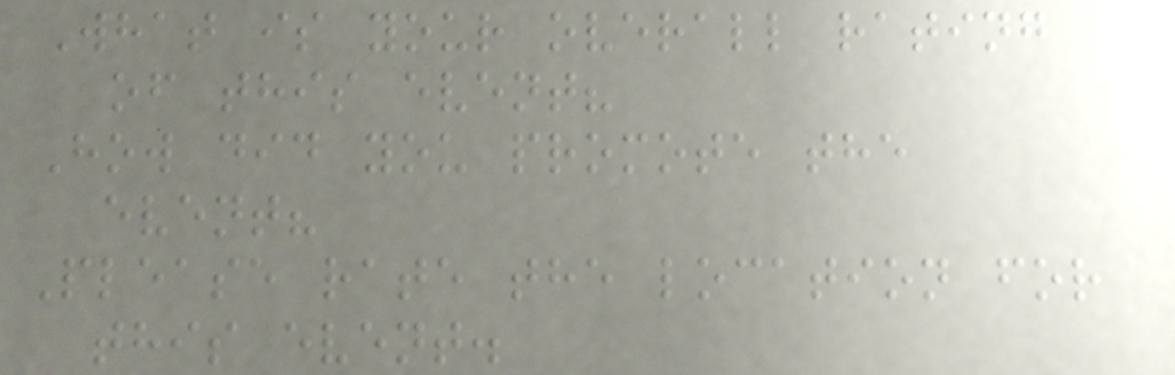What is your overall rating
of this event?
How did you promote the
event?
Please rate the location for
this event.
